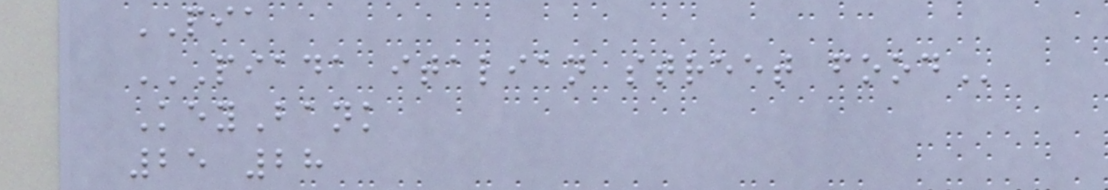PIA
PIADA ITALIAN STREET FOOD
KeyBank
25 28
